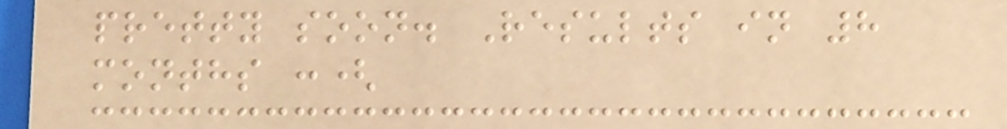pretty soon. Results in 8
months :(
